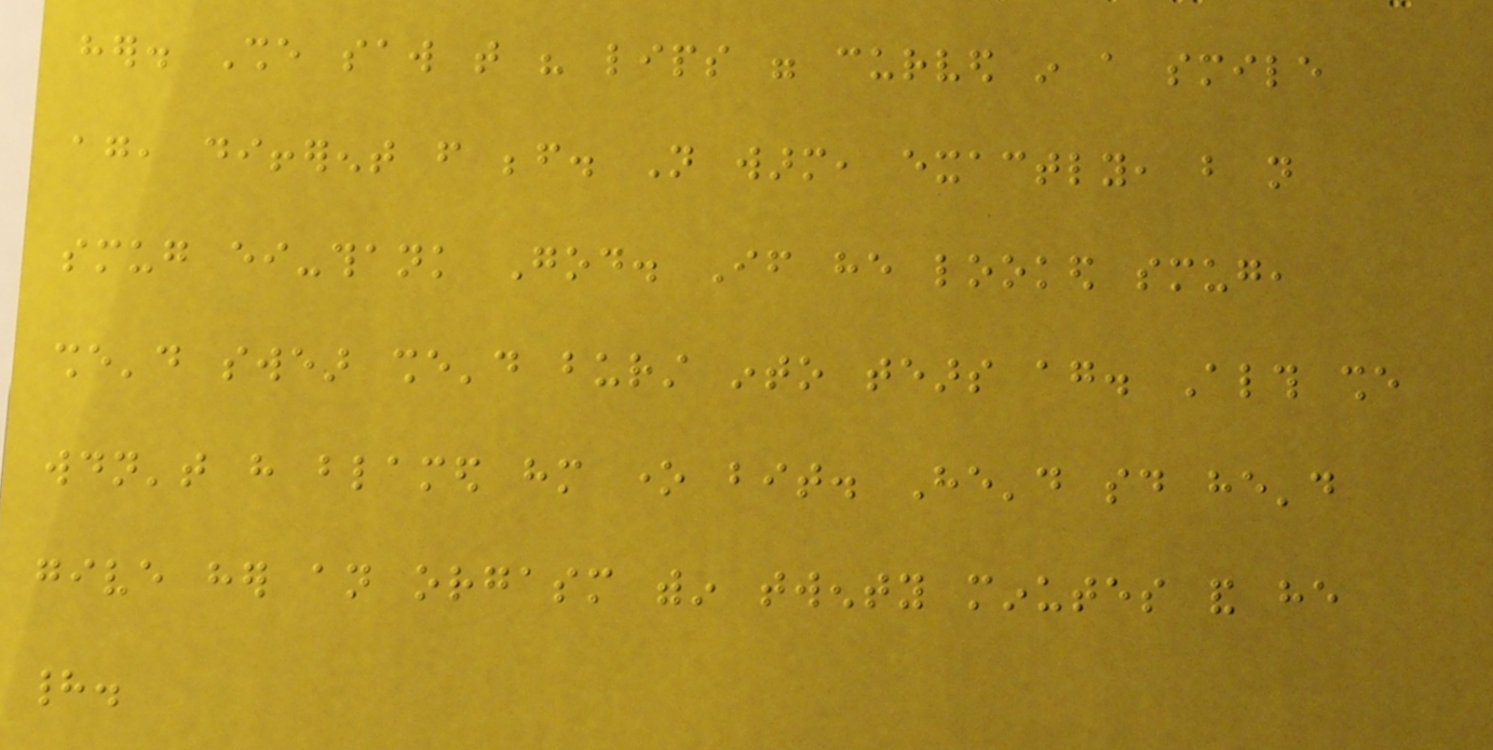her. She saw that his lips were curved in a smile
again, different from before. Not warm, exactly, but not
smug either-thank God. If he looked smug,
she'd swear she'd burst into tears again. Although she
wouldn't have blamed him one bit. He'd said he'd
give her an orgasm within twenty minutes and he
had.
